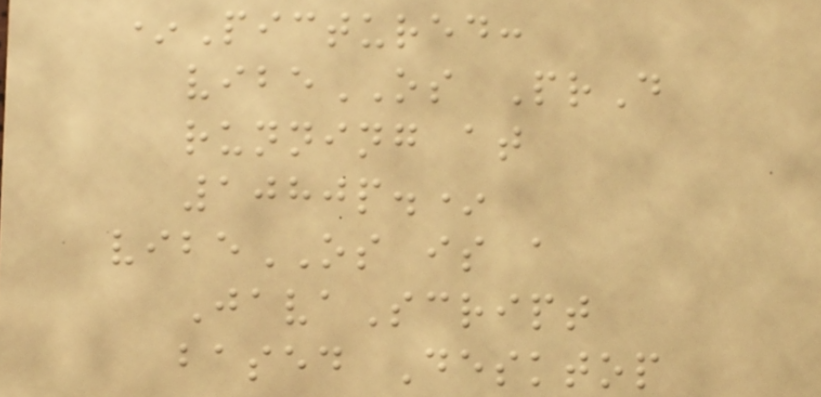*Pictured:
vibeOS PrD
running at
1080p.*
vibeOS is a
JavaScript
based Desktop
